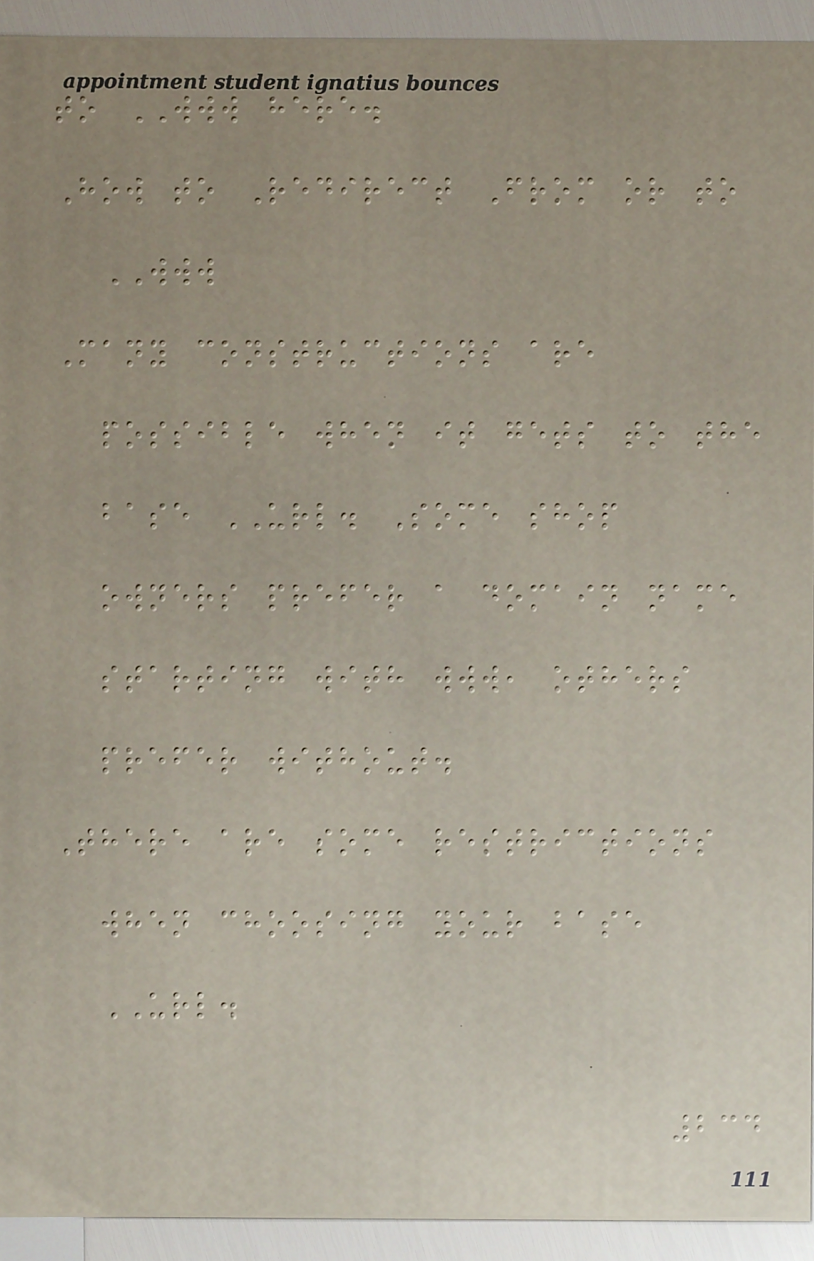to WWW here.
How to Redirect From or to
WWW
Many constructions are
possible when it gets to the
base URL. Some shop
owners prefer a domain name
starting with www, others
prefer without.
There are some restrictions
when choosing your base
URL.
234
